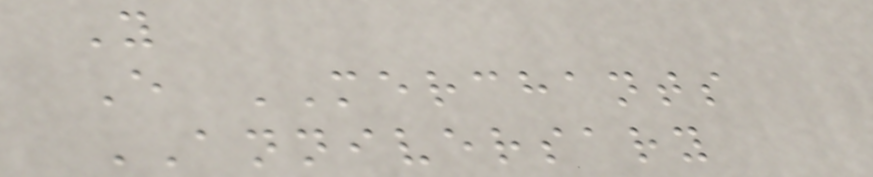Y
E MERCHANTS
ANNIVERSARY
